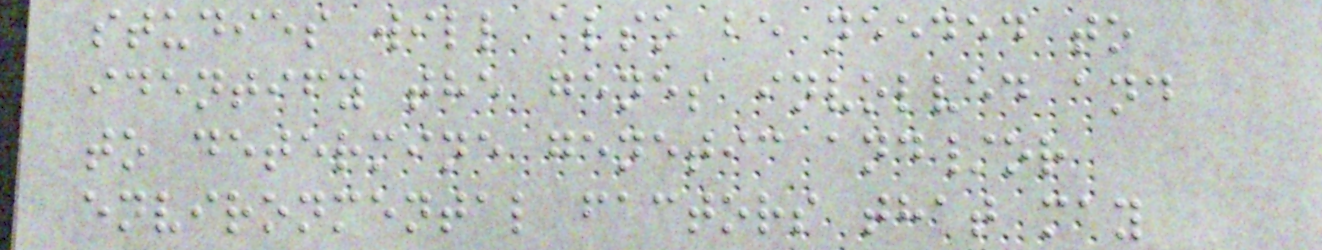studies will also be needed to
identify the genes involved and
to determine genetic and/or
environmental factors that may
